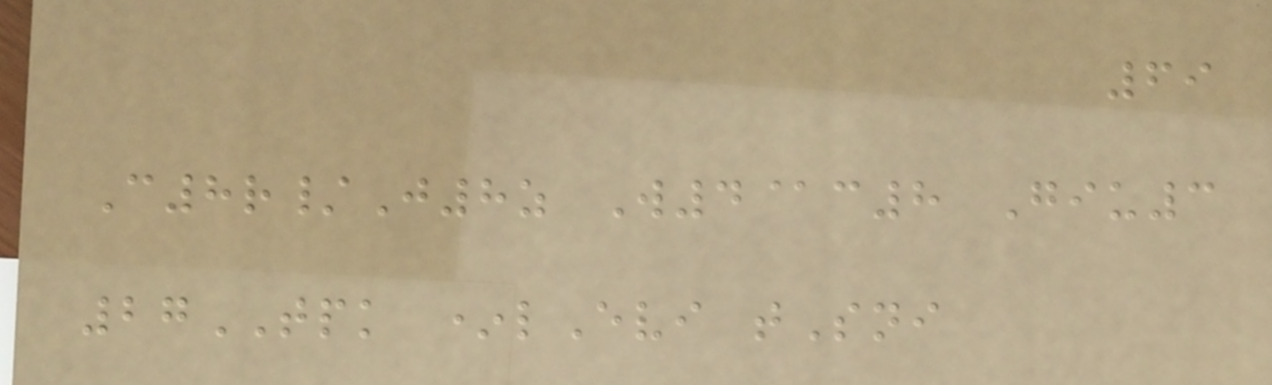69
C8r/J8z W4@c8 Giu3
27TPK *lEvi tSni
